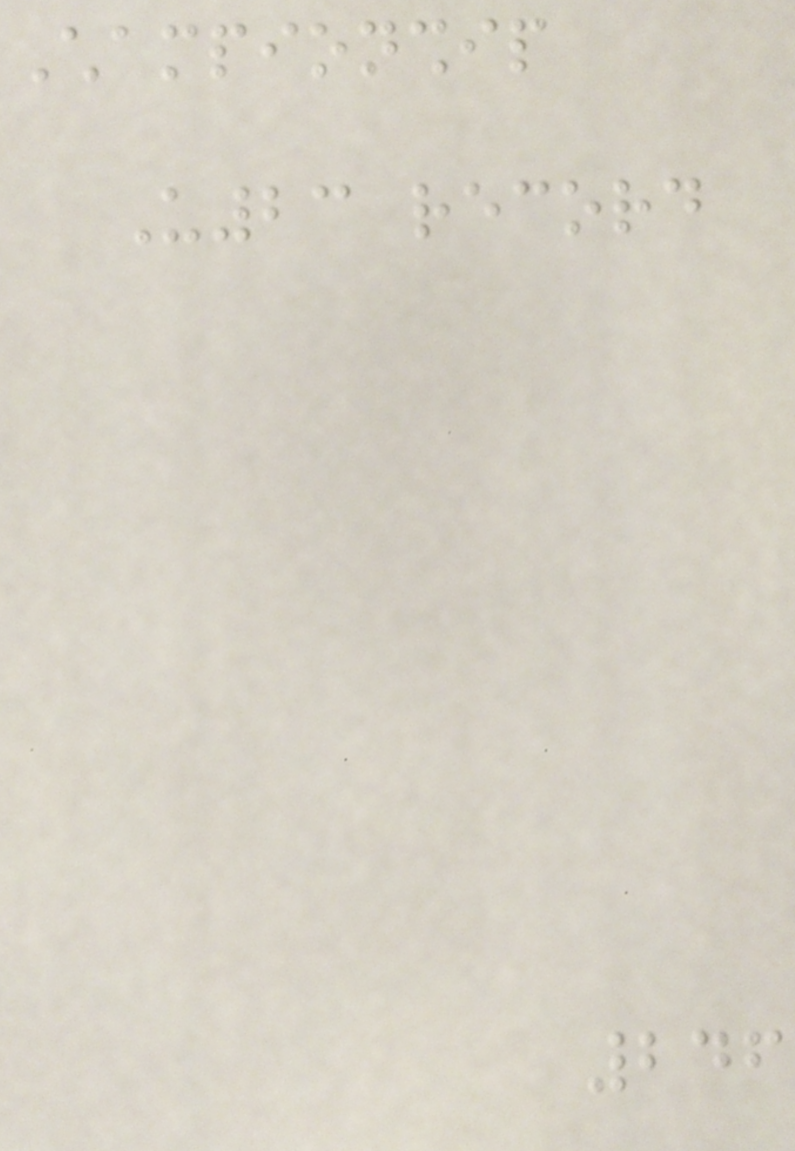Championship
U23 record
246
